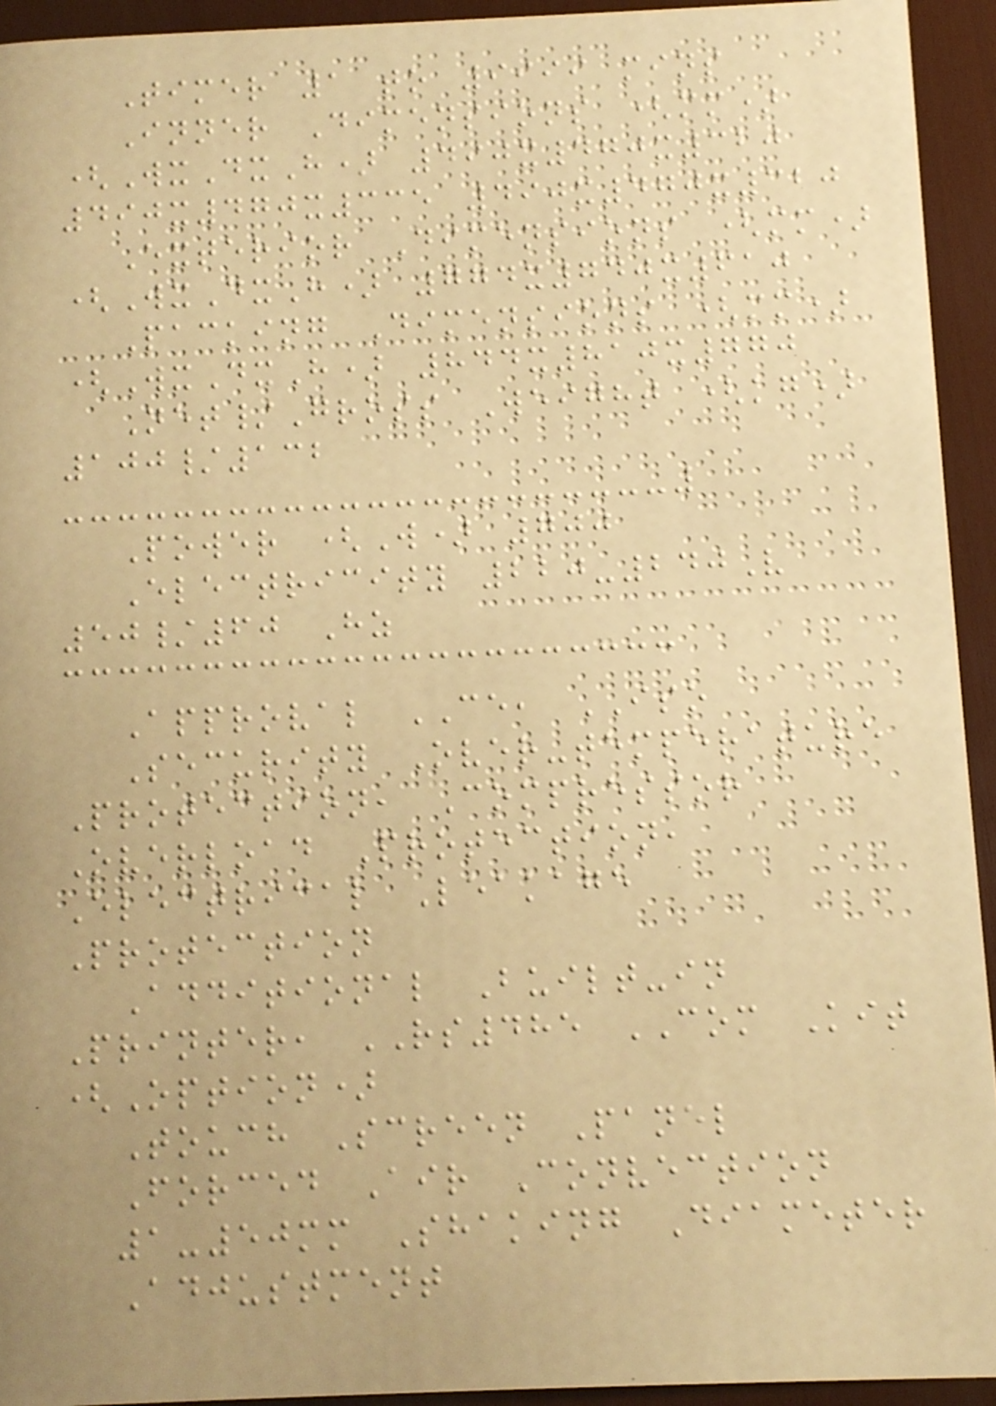Timer 1 to 9999 mins
Inner Dimensions (mm)
(WxDxH) 490x470x320
490x470x335 490x470x320
Exterior Dimensions (mm)
(WxDxH) 774x740x610
Packing Dimensions (mm)
(WxDxH) 844x810x770
Net/Gross Weight (kg)
100/132
Power (W) 700
Electricity 220-240V
50/60 Hz
Approval CE, ISO
Security Over-temperature
Protection, Compressor
Overload Protection,
Electrical Leakage
Protection
Additional Built-in
Printer, RS485 COM Kit
(Option)
Touch Screen Panel
Forced Air Convection
1-50mm Shaking Diameter
Adjustment
